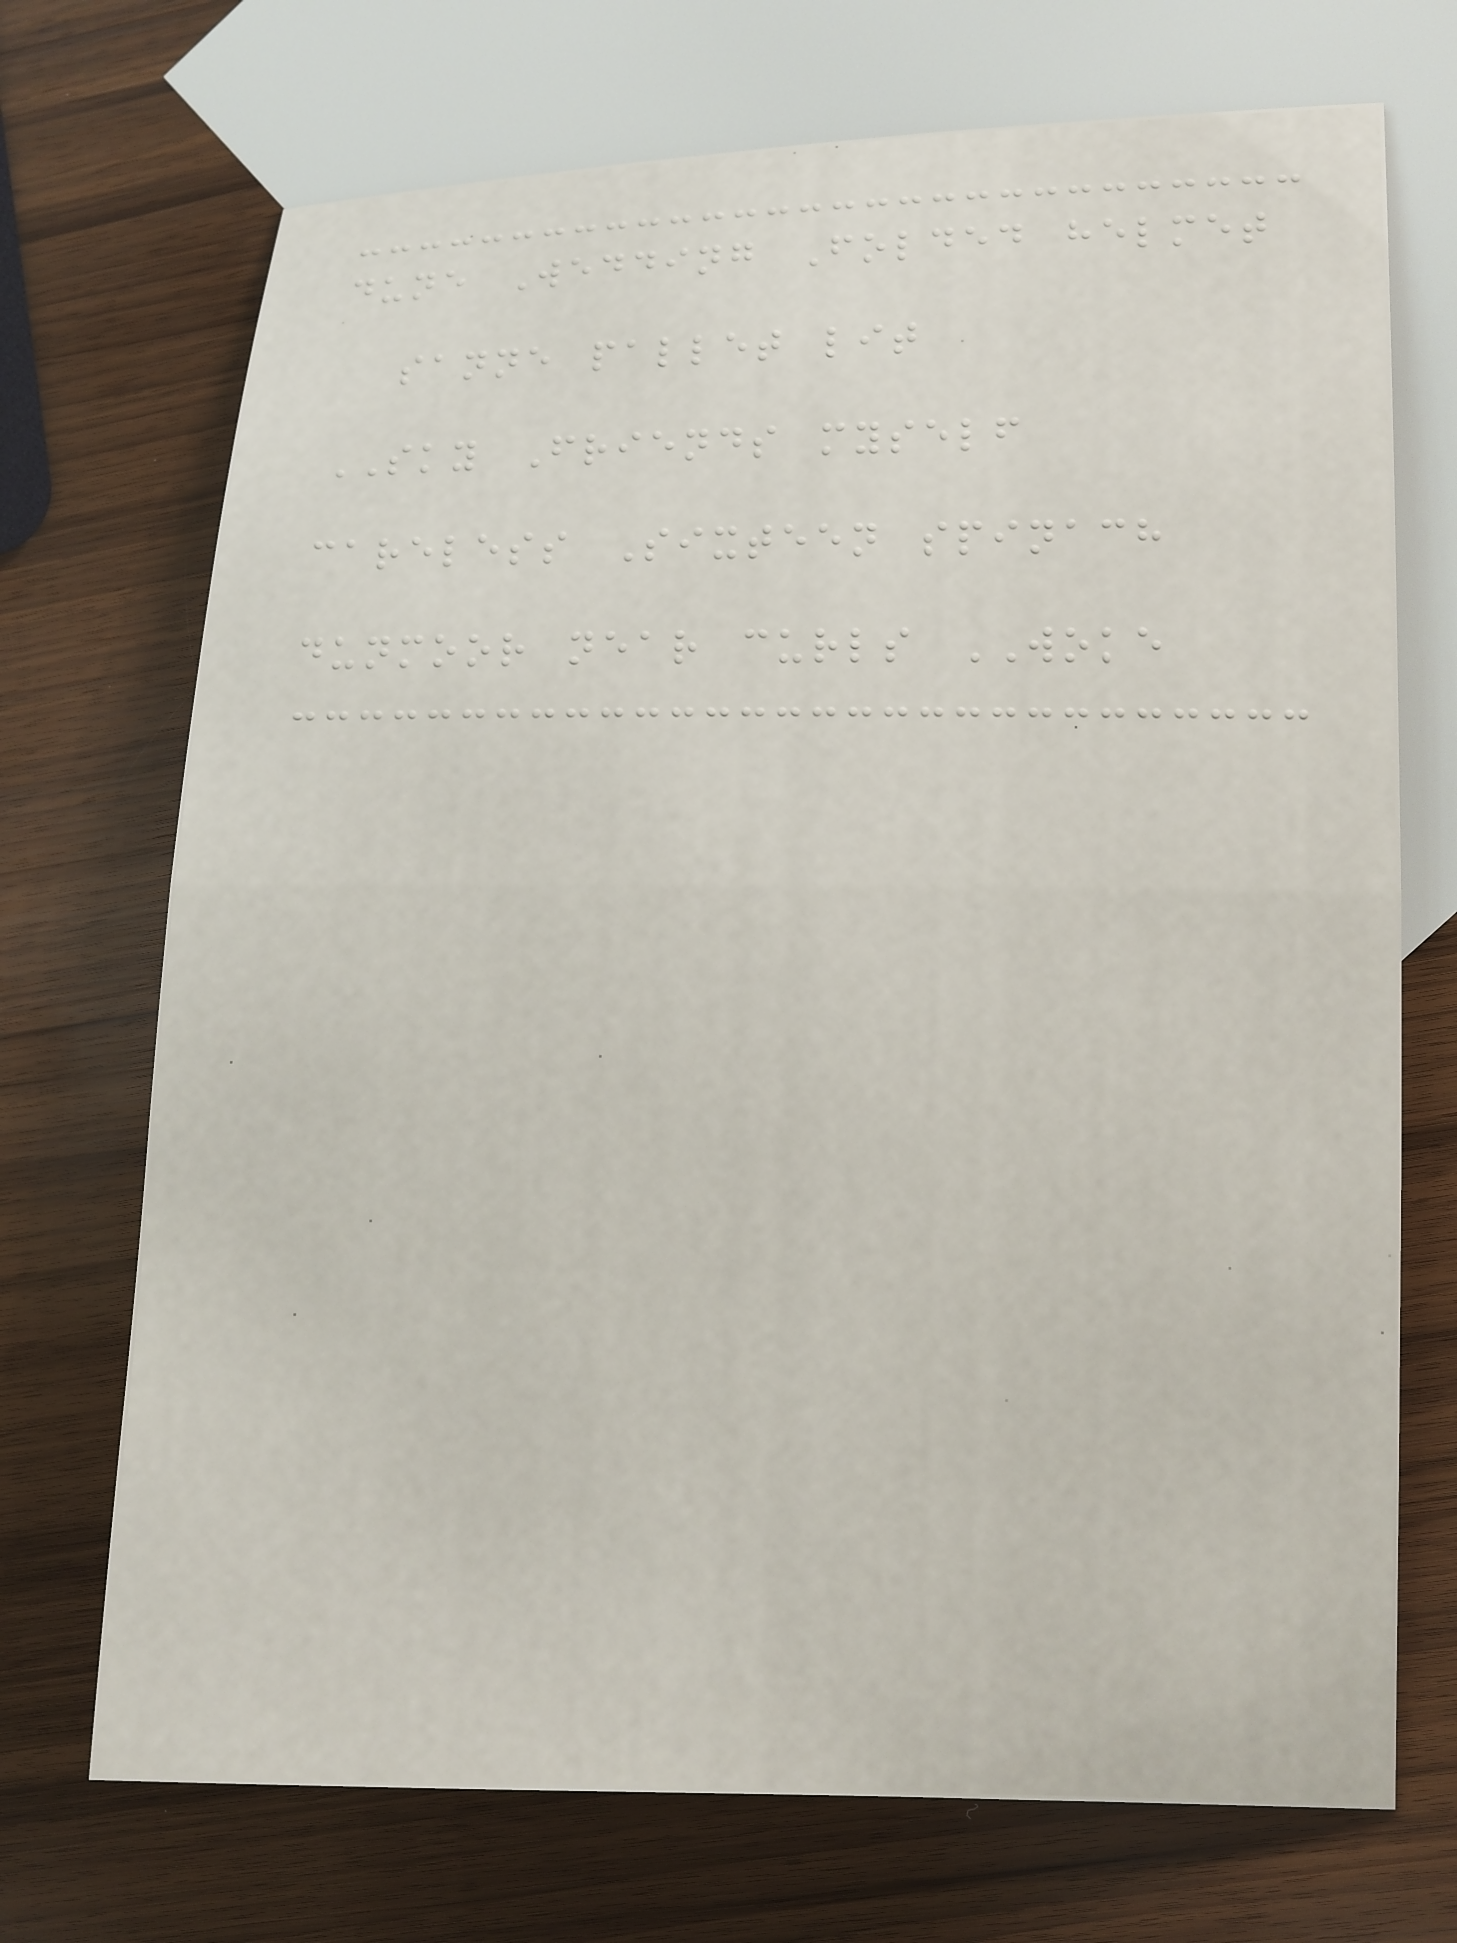dune Wedding Folded helmet
sanne pallet lit
SKY Friends myself
careless Sixteen spinach
dunmoor near curls WOKE
